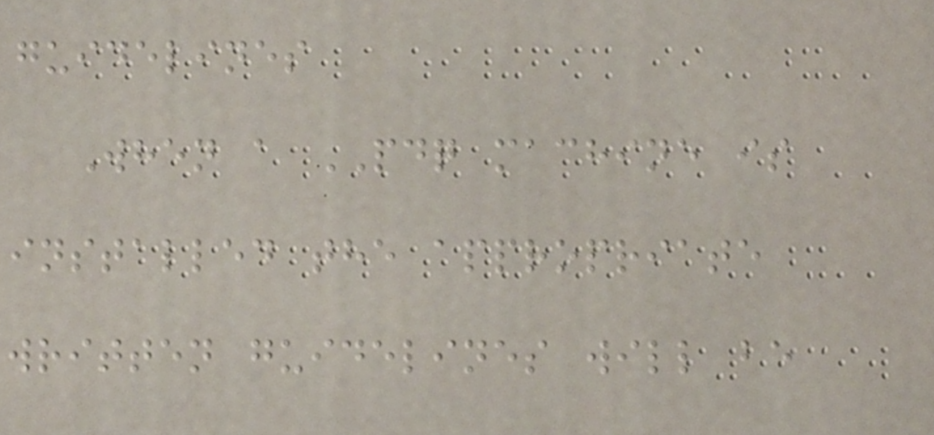guidelines
When a PDQ machine is
installed the appropriate
written guidelines will be
